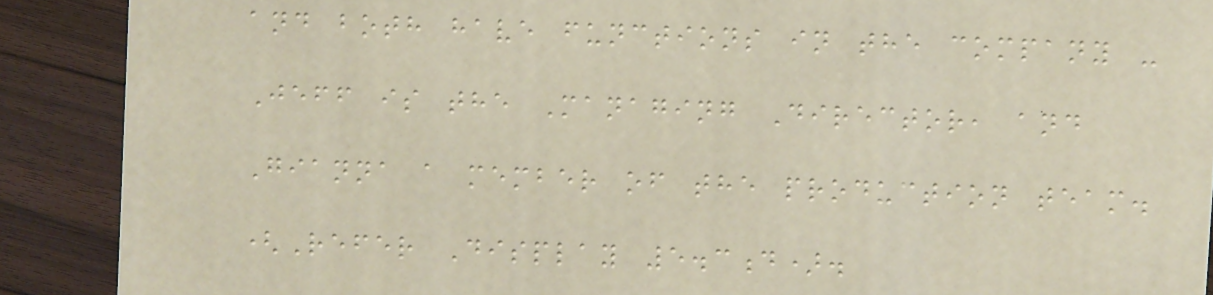and both have functions in the company -
Jeff is the Managing Director, and
Gianna a member of the production team.
(Refer Display 5.3d).
